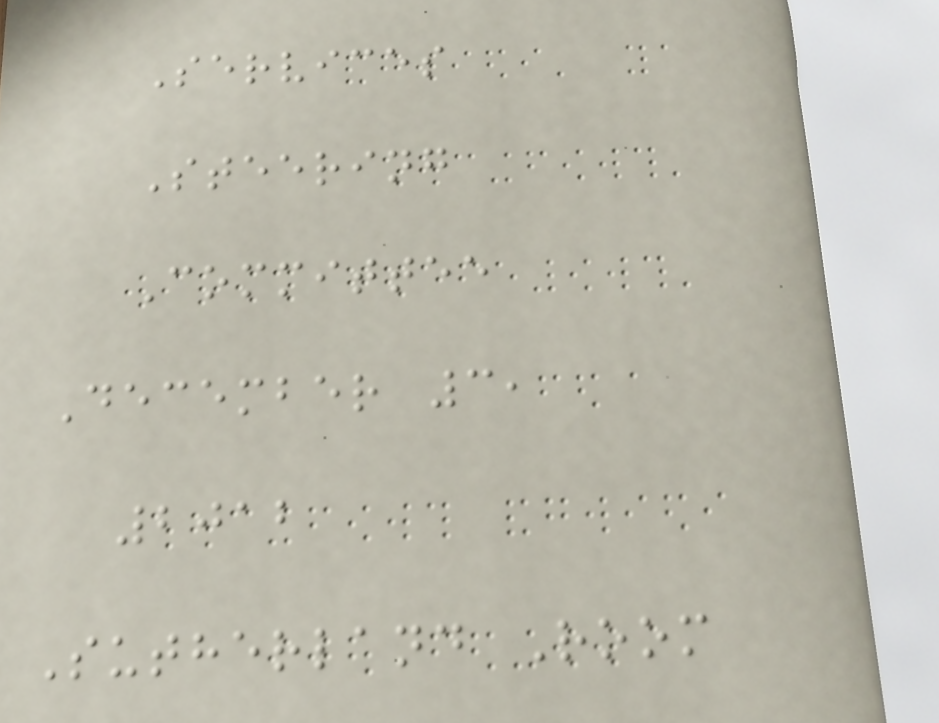Services
Steering
Committee
December 3,
2012
Sutherland Room
